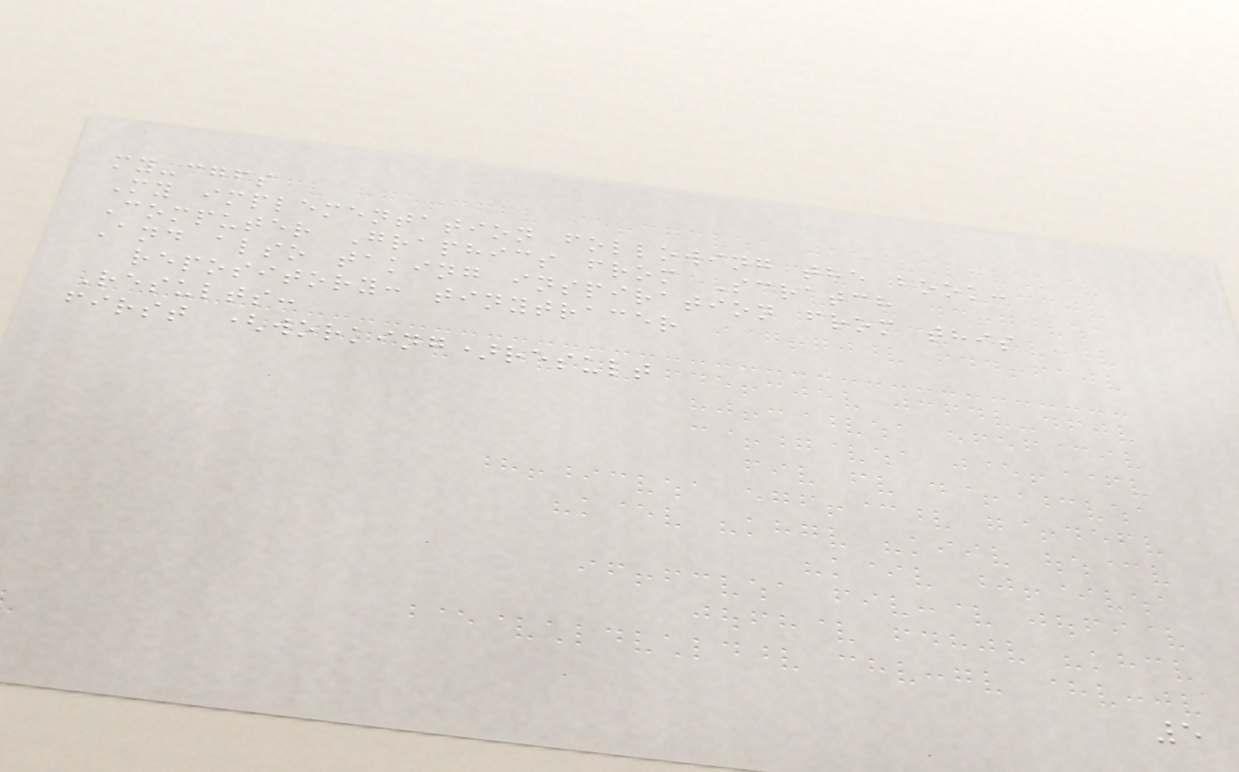my-cgfs
My implementation following the book:
Computer Graphics from Scratch
And also taking inspiration from this
repository: tinytracer
Results:
first (working)result
5
